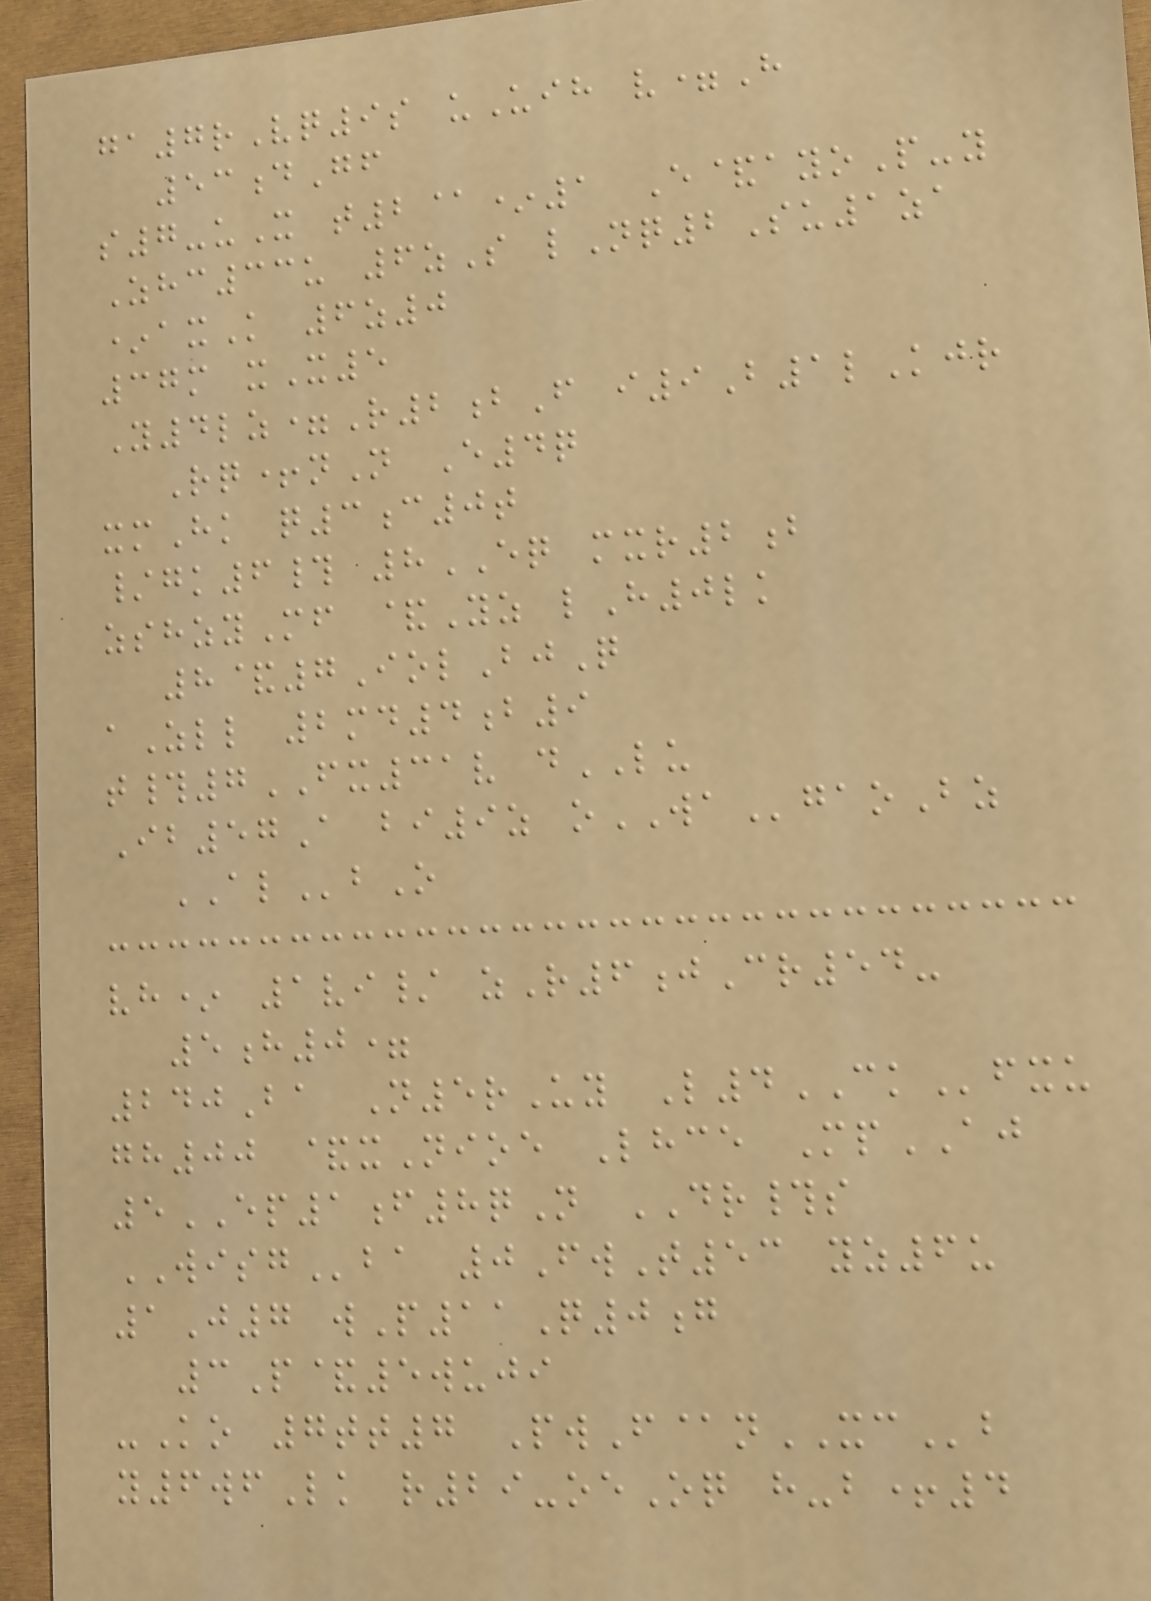ga7rVq9s uUih v=H
53dGf
s7-uX t2@*1 E&ayoP-y
Zhc33u 6zS lNq2Su1za
*axK 6z0
37m xX5
Y4lz=R2bF i9B1lKjr
Rq+nN E4q
xmHk q3c0t
/gk6# 8EQ mxr2b
zshzyMf &Yz lH0lk
8&7IolBjQ
aZll 2md4b9
t#7FX31v dLU
Ib57A bi9z oWAgaoBz
ALbO
vh* 1vi/ zR6jCr54-
5h0=
240Ba N5rUy L4CKfxu
gh00 &xNioe Lhce MpAJ
5EP1f8qN DR#s
WISGba 0FwT53 yz6u
1J7 wP11Q0g
3P&5wuji
-Ko 7tt7 PwF@nXCb
y6wfLk r29-oeOq h-b+4
